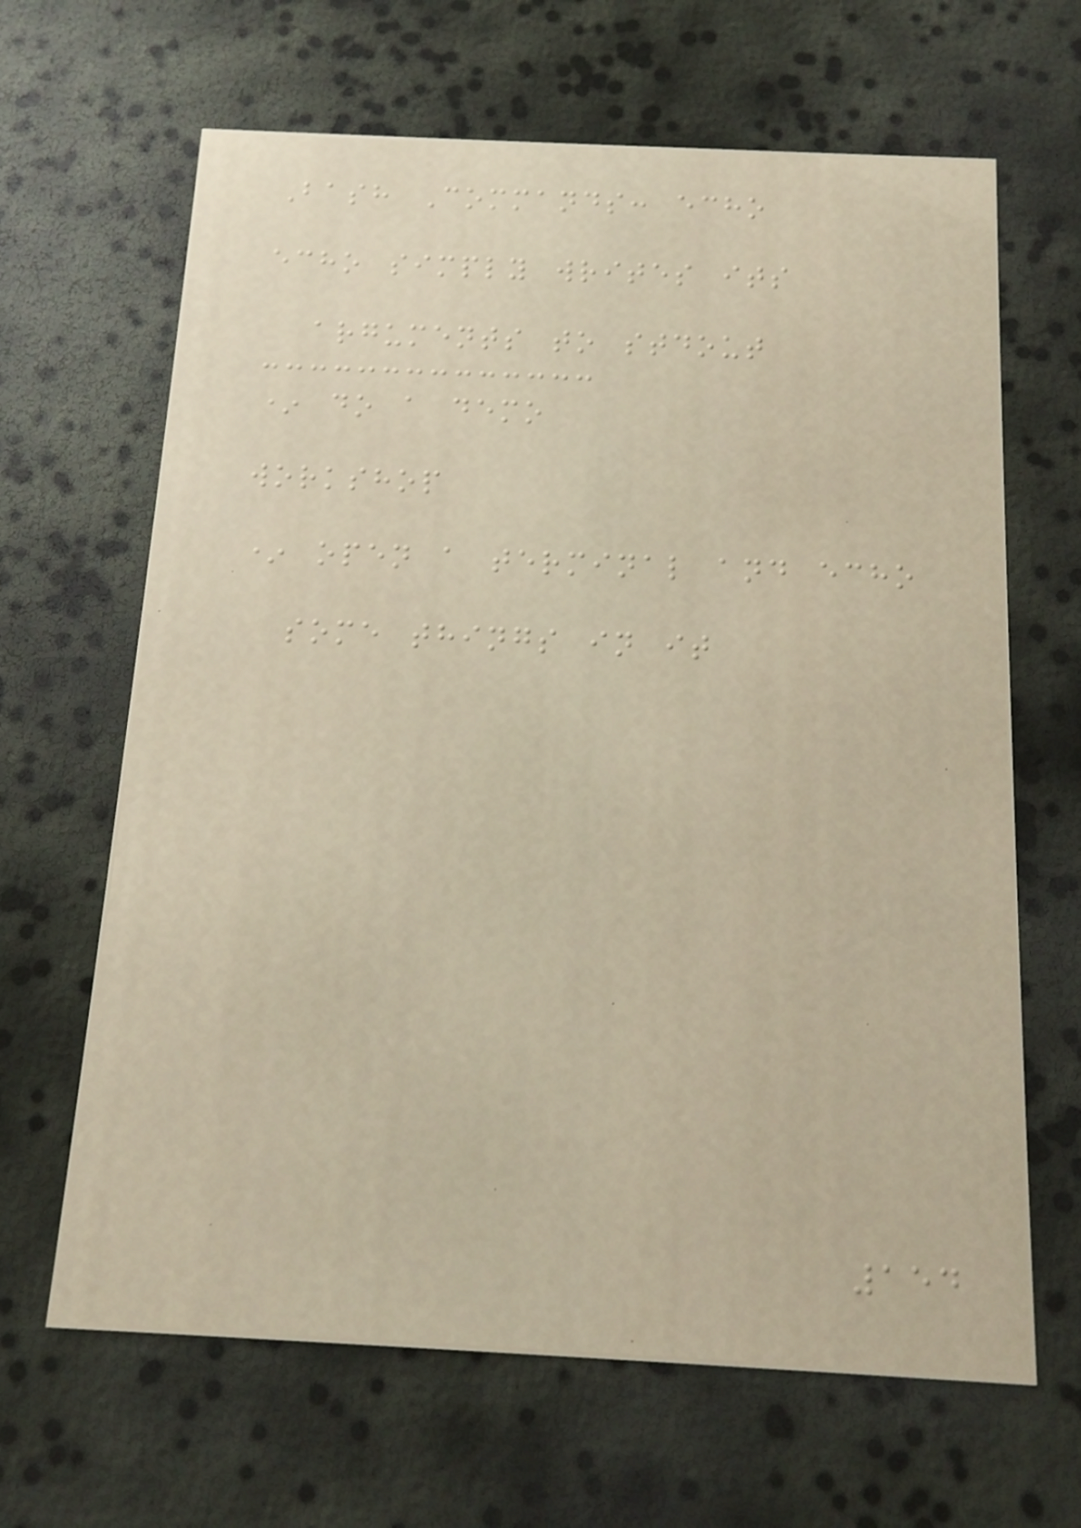Bash Commands: echo
echo simply writes its
arguments to stdout
* do a demo
workshop
* open a terminal and echo
some things in it
154
